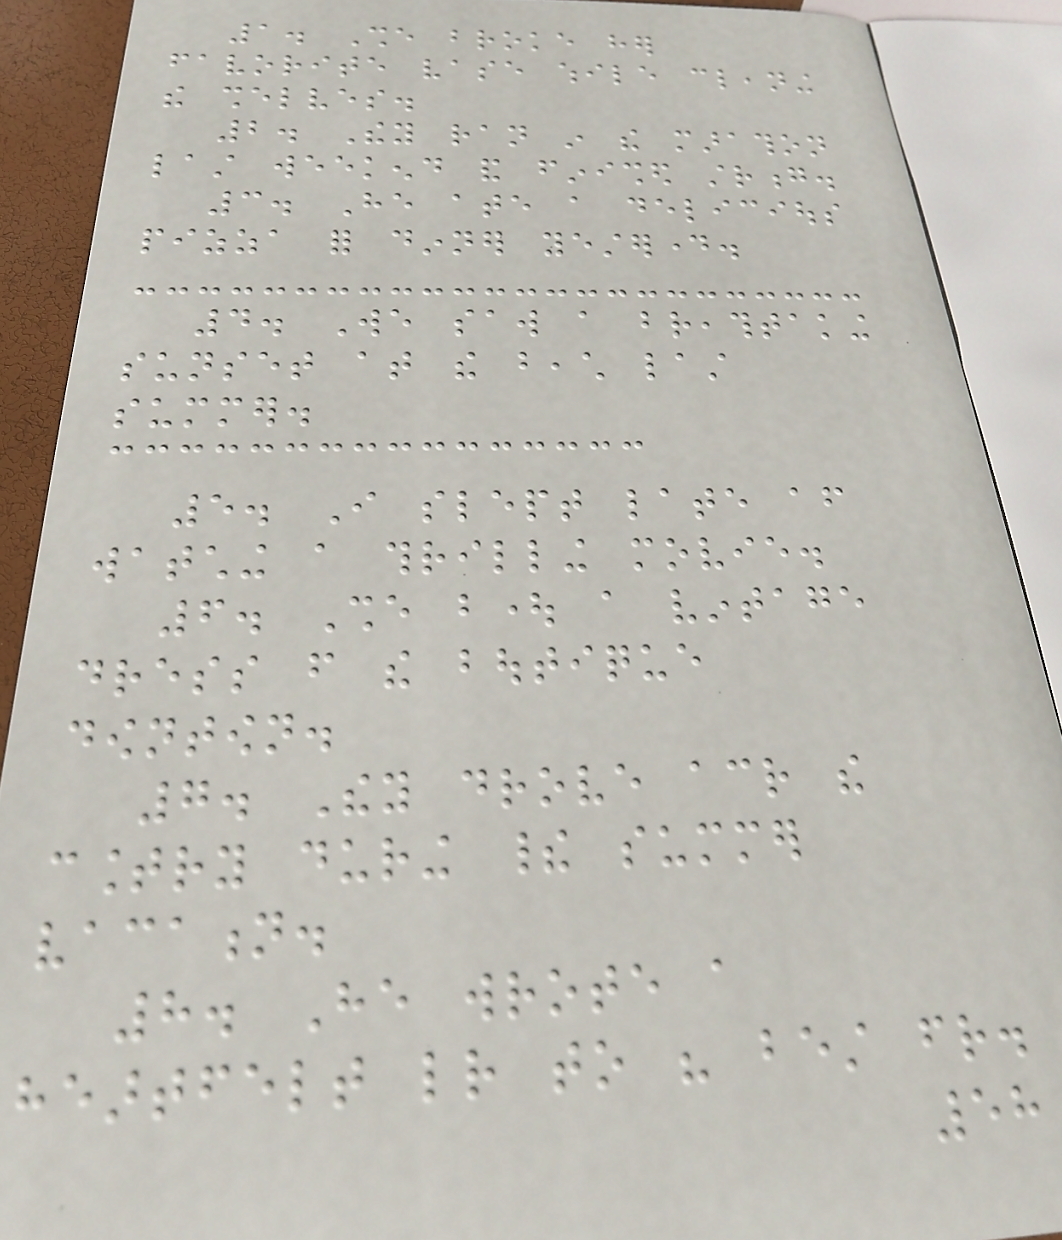1. She broke her
favorite vase while cleaning
the shelves.
2. They ran in the marathon
last weekend and finished strong.
3. He ate a delicious
pizza for dinner yesterday.
4. We saw a breathtaking
sunset at the beach last
summer.
5. I slept late after
watching a thrilling movie.
6. She bought a vintage
dress from the boutique
downtown.
7. They drove across the
country during their summer
vacation.
8. He wrote a
heartfelt letter to his best friend.
58
